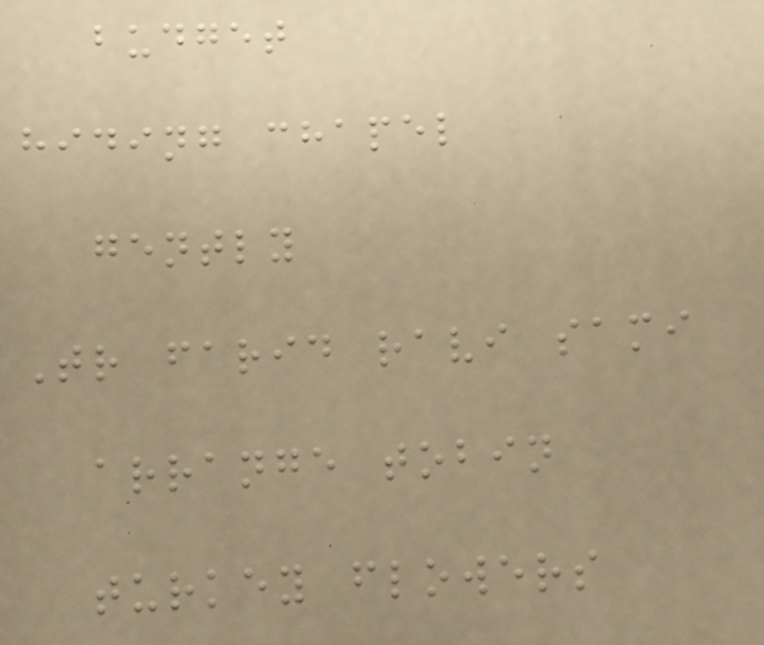budget
hiding chapel
gently
Tr farid ravi sami
arrange tobin
turkey flowers
